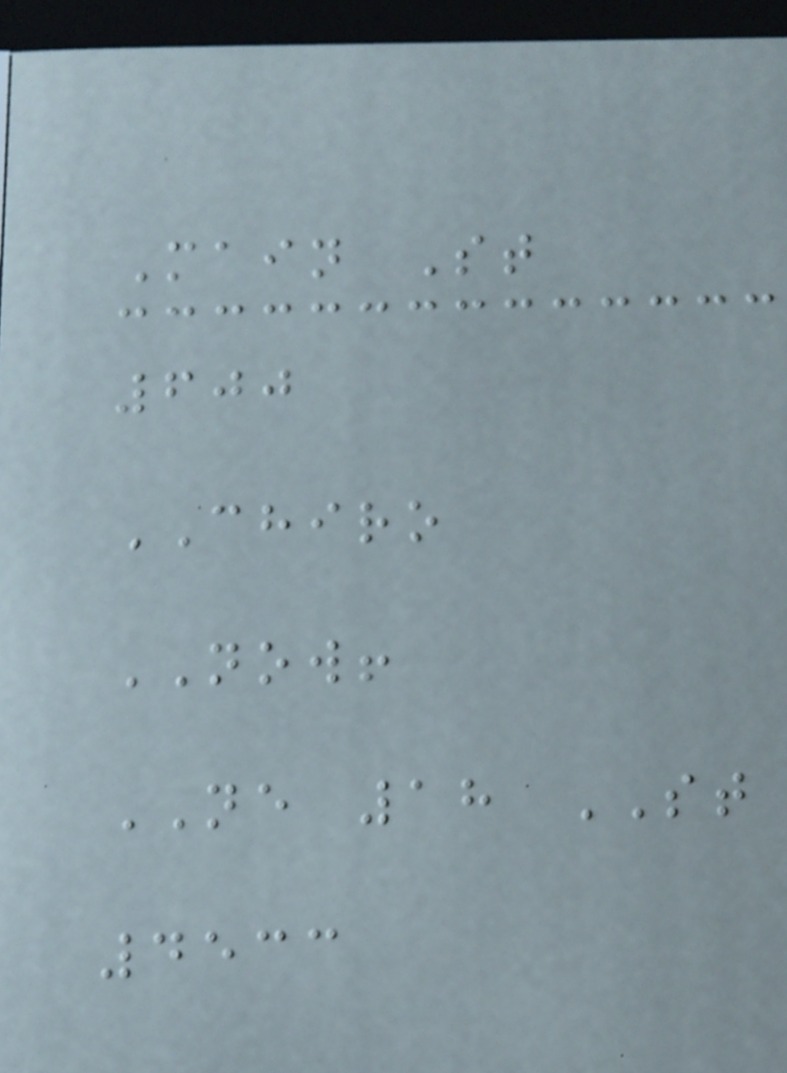Main St
600
CHIRO
NOW!
NE 18 ST
4533
